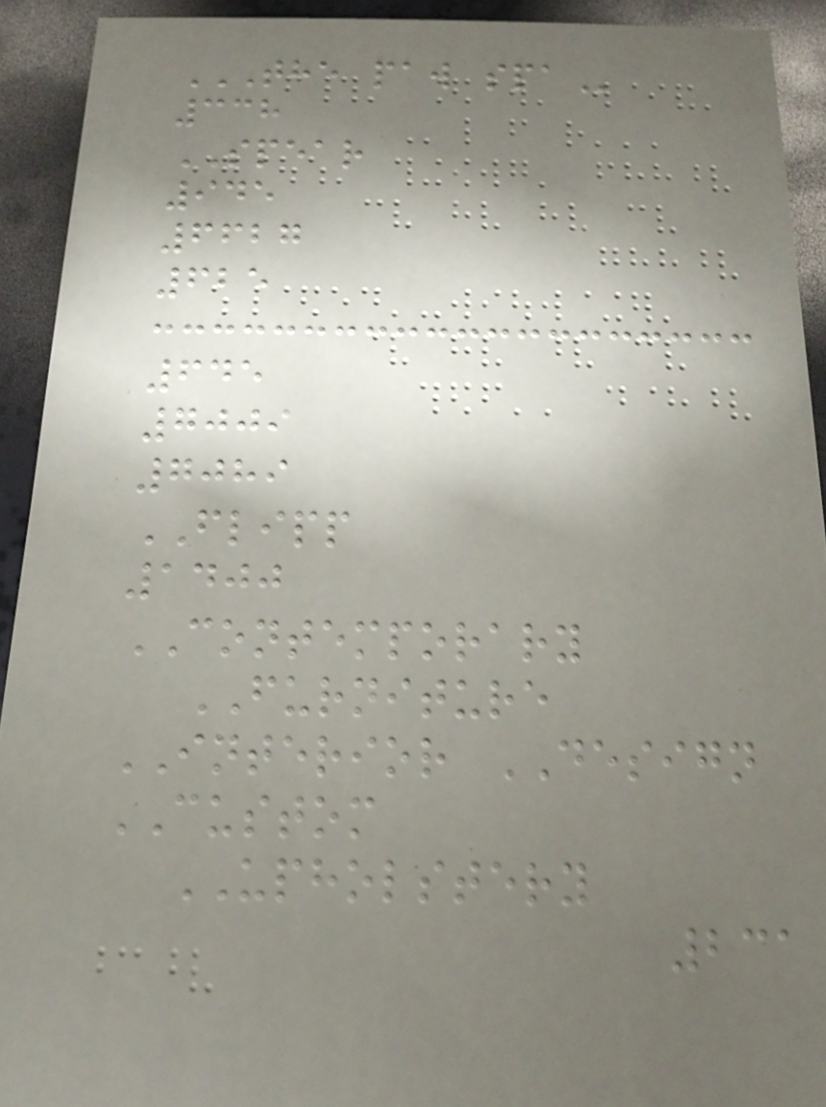THE PAW SPA
338
SPEAR
945
6627
625
645
7009
7089
FLIPP
1400
CONTEMPORARY
FURNITURE
INTERIOR DESIGN
CUSTOM
UPHOLSTERY
231
